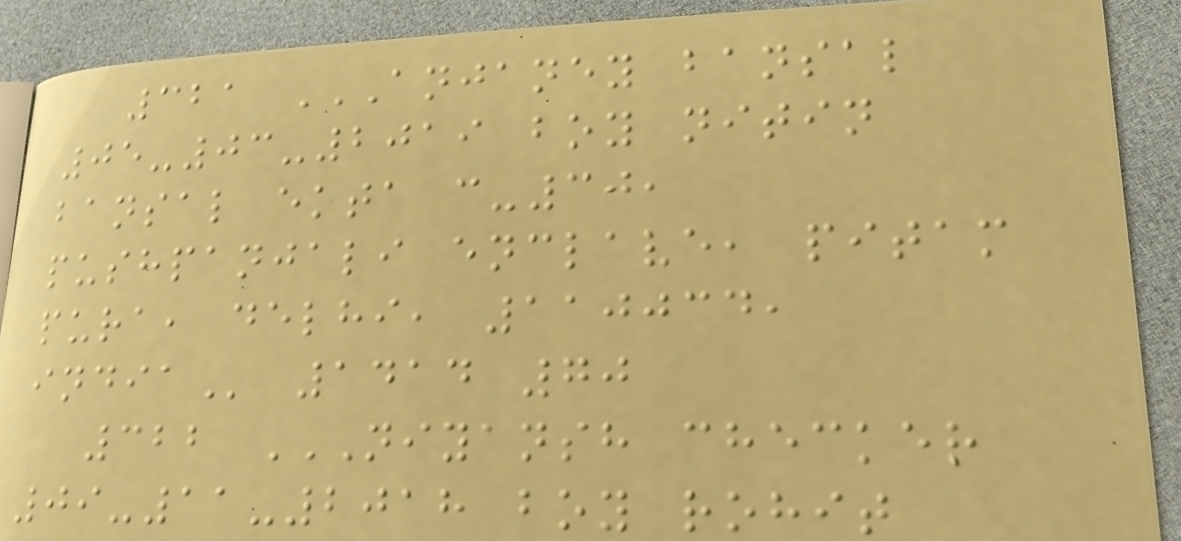321 ANJANEY BANSAL
05-03-2019 BOY NITIN
BANSAL EKTA C-30,
PUSHPANJALI ENCLAVE, PITAM
PURA, DELHI, 110034,
INDIA 1414 70
322 NIYANSH CHECKER
09-11-2018 BOY ROHIT
